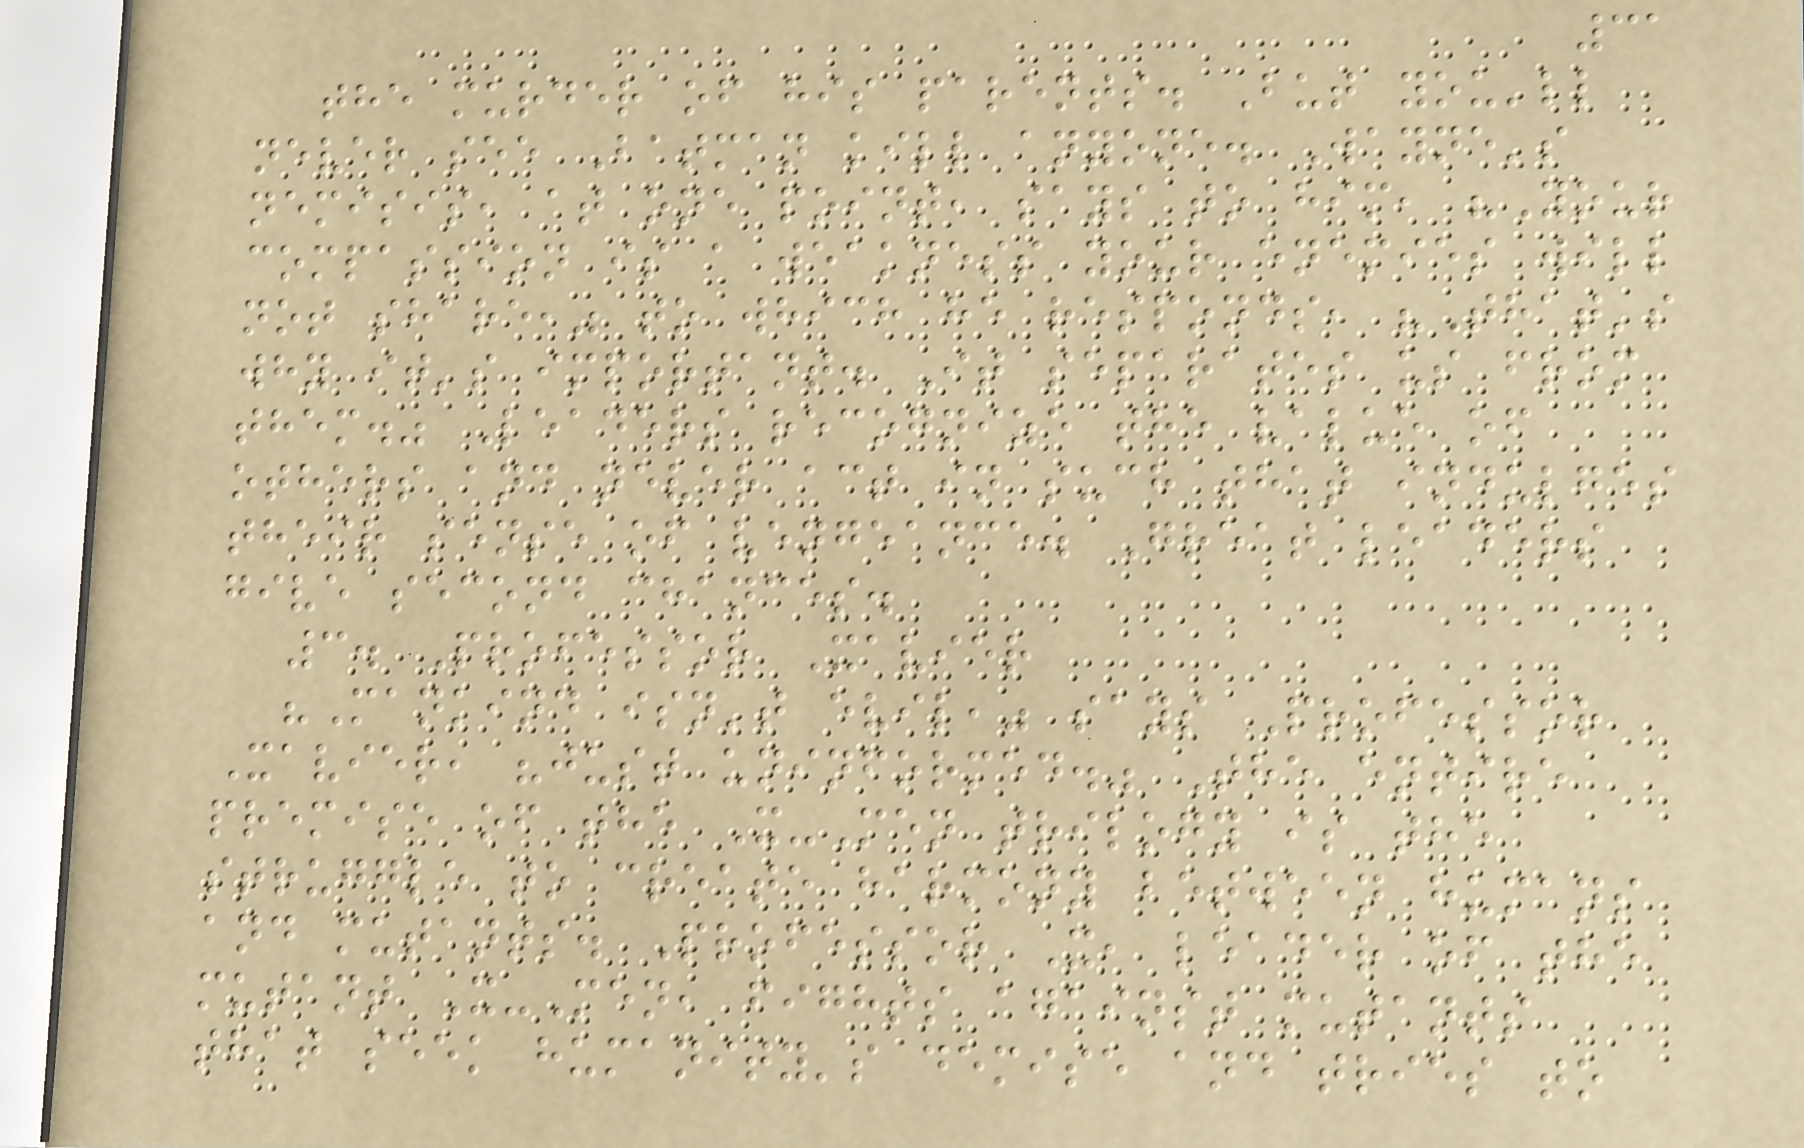31
the murder of his parents. But you'll
never see Batman kill anyone. Wayne's
nemisis, at one point, says to him, "Your
compassion is a weakness your enemies will
not share," to which he responds, "That's
why it's important. It separates us from
them." Leaders recognize the value of
others and never act in such that indulges
their sense of vengeance. Great leaders
give second chances.
3. Professor Xavier
"Mankind isn't evil," says Professor
Xavier, "just uninformed." The entire
premise of the X-Men trilogy is the
struggle to create harmony between humans
and mutants. Professor X, leader of the
mutant X-Men, fights against mutants
that seek humanity's demise and tries to
